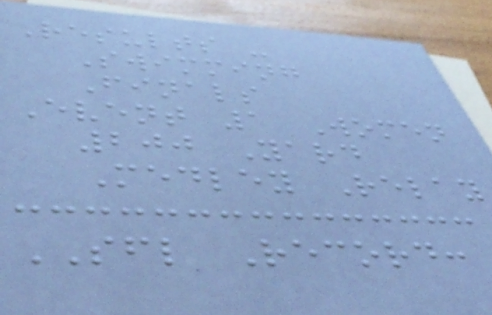Results -
Swimming
Finals
Event 1 Women
200 Yard
Medley Relay
SFL Record:
